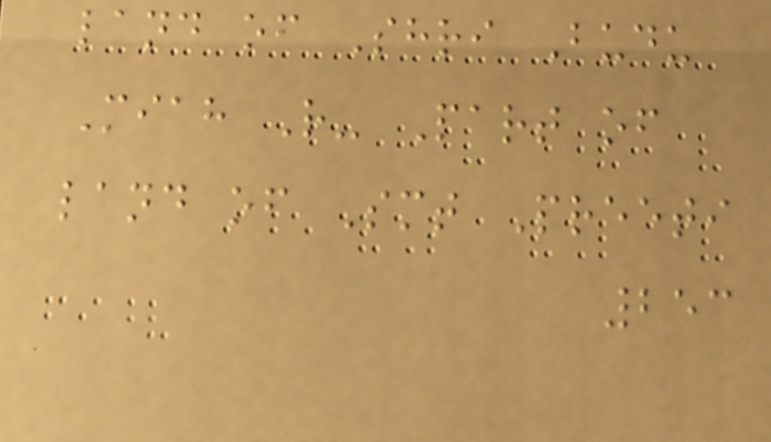land of Shri Budu
Miah R- Part of
land of Smt Preeti
253
